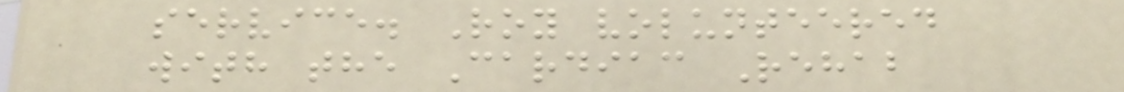service. Roy volunteered
with the Cardiac Rehab
